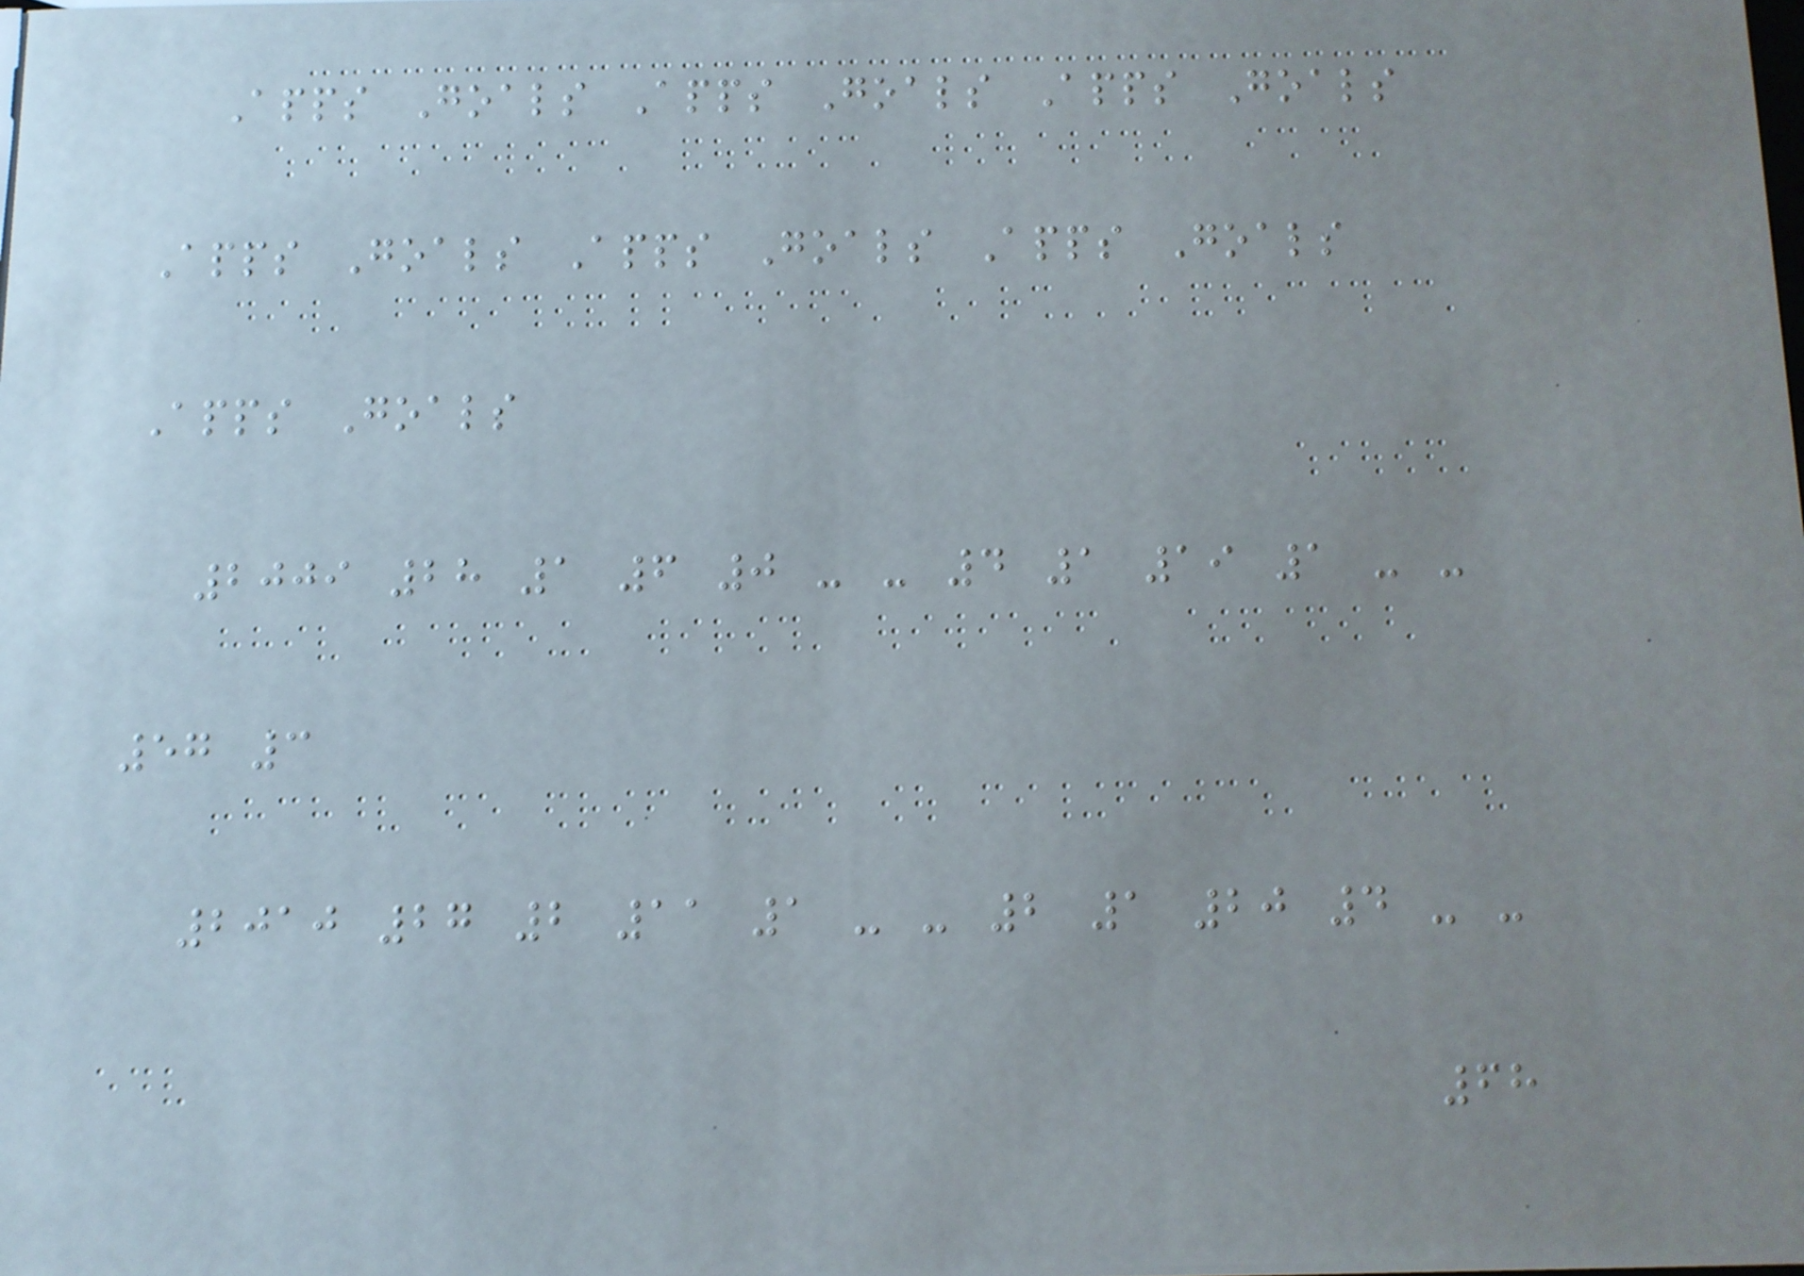Apps Goals Apps Goals Apps Goals
Apps Goals Apps Goals Apps Goals
Apps Goals
2009 28 1 6 0 - - 4 1 19 1 - -
57 3
2010 27 2 11 1 - - 2 1 20 4 - -
68
